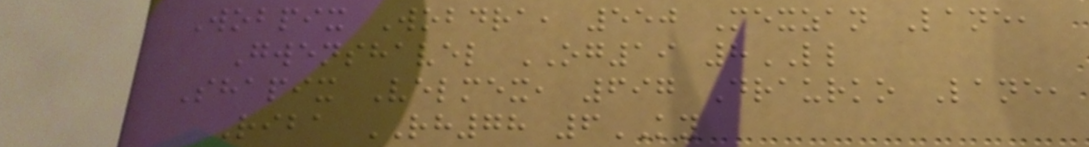Wobpix Wobdra, 550 Mexzan Lane,
Gwenshavel OG19 8LL
Shapix Velmex, 697 Draurko Lane,
Riba RH78 6KY
